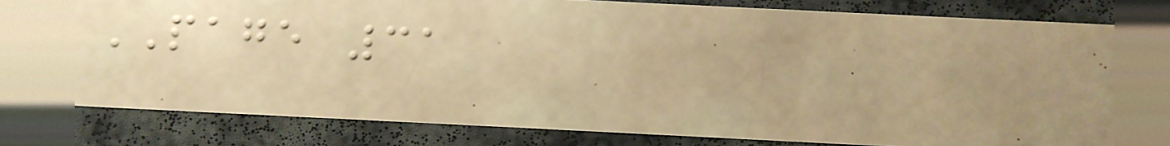PAGE 31
